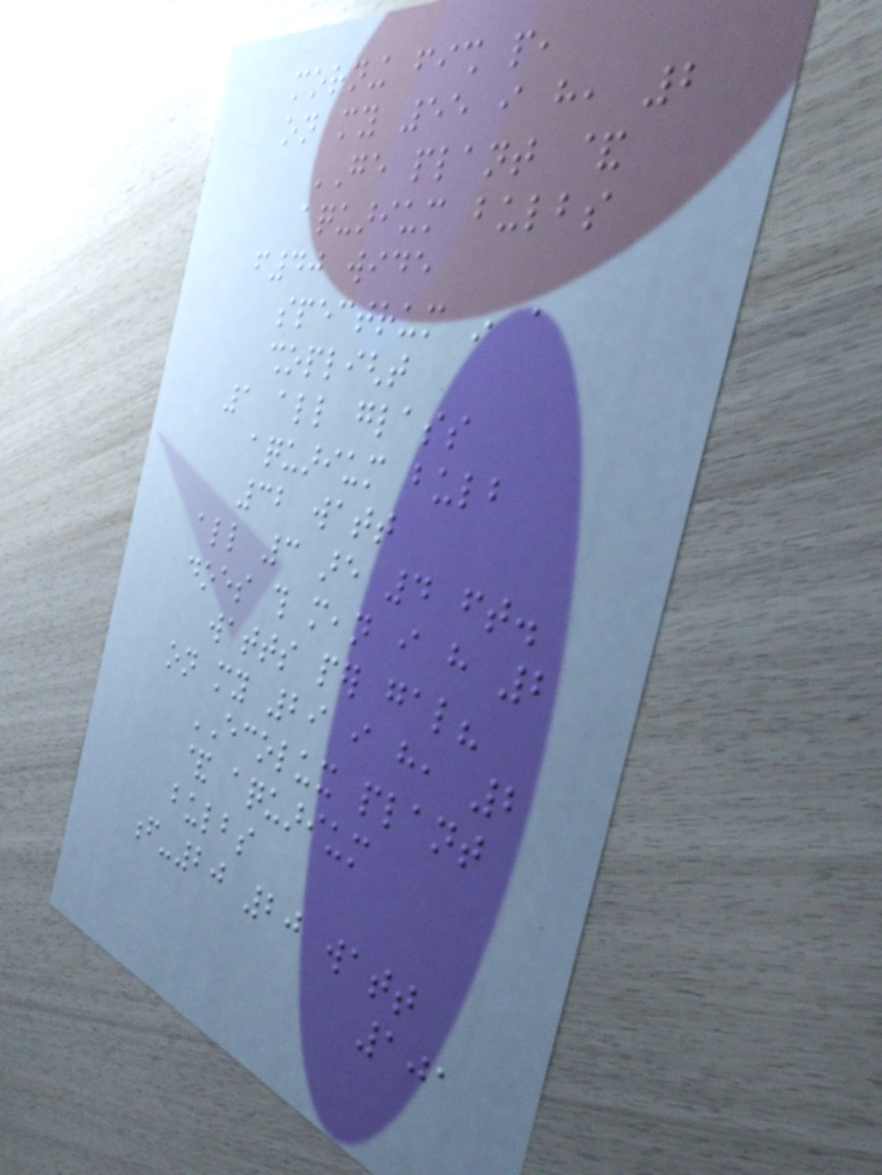morning fish people,
on my 55 i have, 2
GE plant &
aquarium bulbs
f40 wide
spectrum in a
shoplight
1 all glass
aquarium bulb
32 watt
all 3 are 4 ft.
does this mean i have 2
watts per gal?
on my 29 i have, 2
ECOLUX plant
& aquarium
bulbs
f-20 20 watt
101
